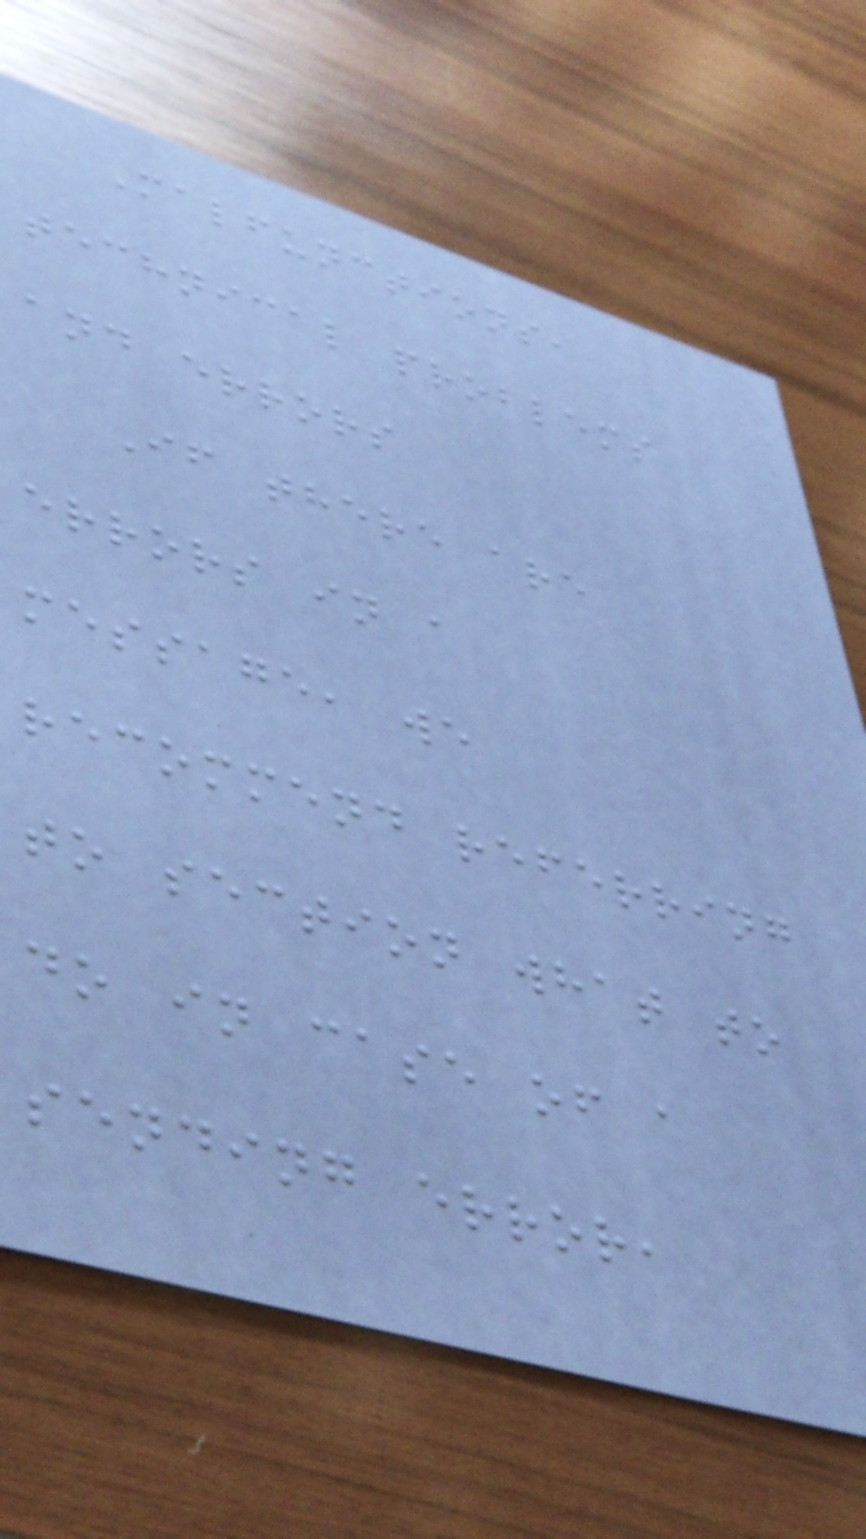Malfunctions,
technical problems
and errors
If there are
errors in a
message, we
recommend referring
to section what to
do in case of a
sending error,
